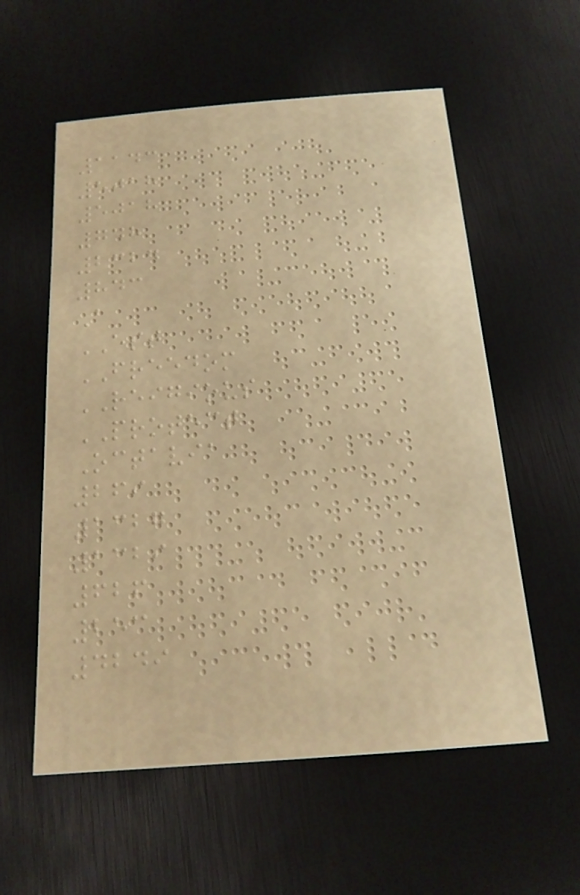1143
5018
5018
748
2324
843
A
EST
FREEDOM
REIGIOUS
PROTECT
Octavia
269
1327
1329
626
253
4249
